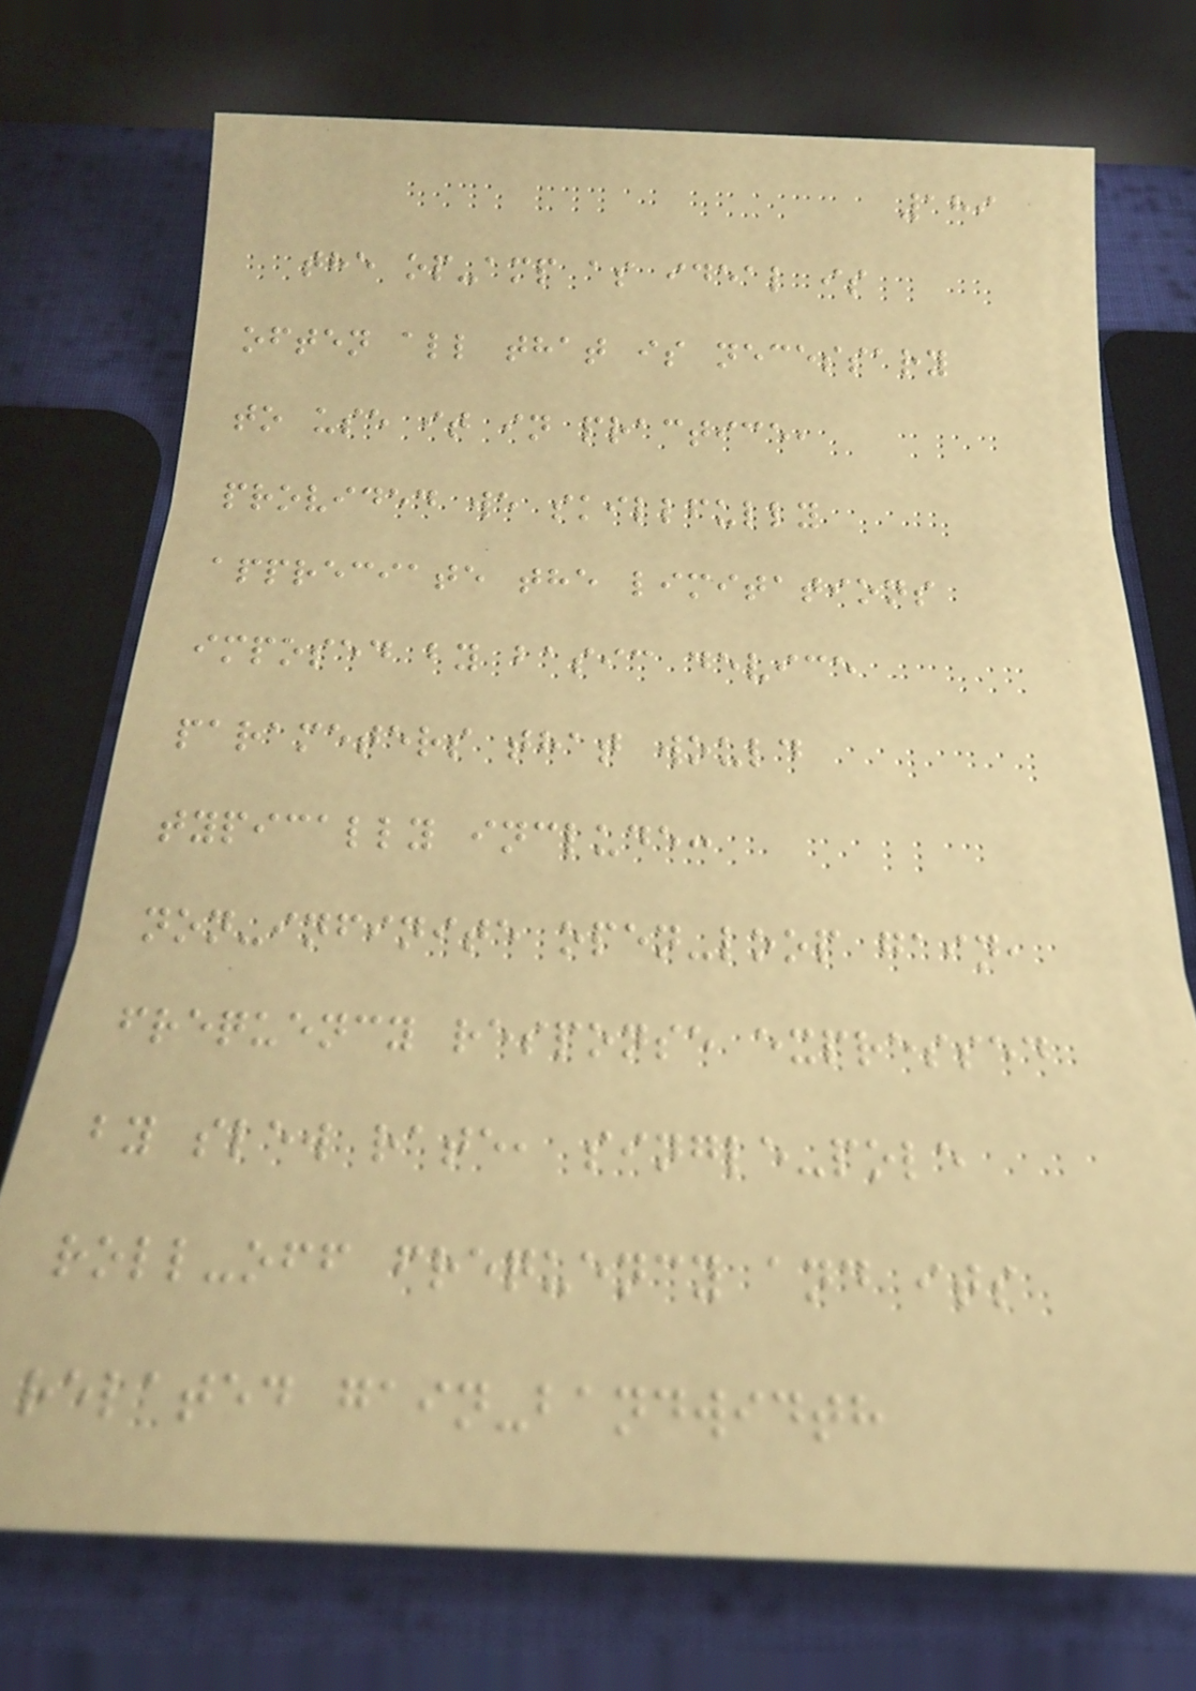189
the op-amp as ideal is
often all that is necessary
to use it in practice,
provided we skillfully
appreciate the limitations
imposed by basic device
parameters that would
typically include:
non-infinite open-loop gain,
frequency response expressed
by slew rate, single-pole
roll-off frequency and its
related gain-bandwidth
